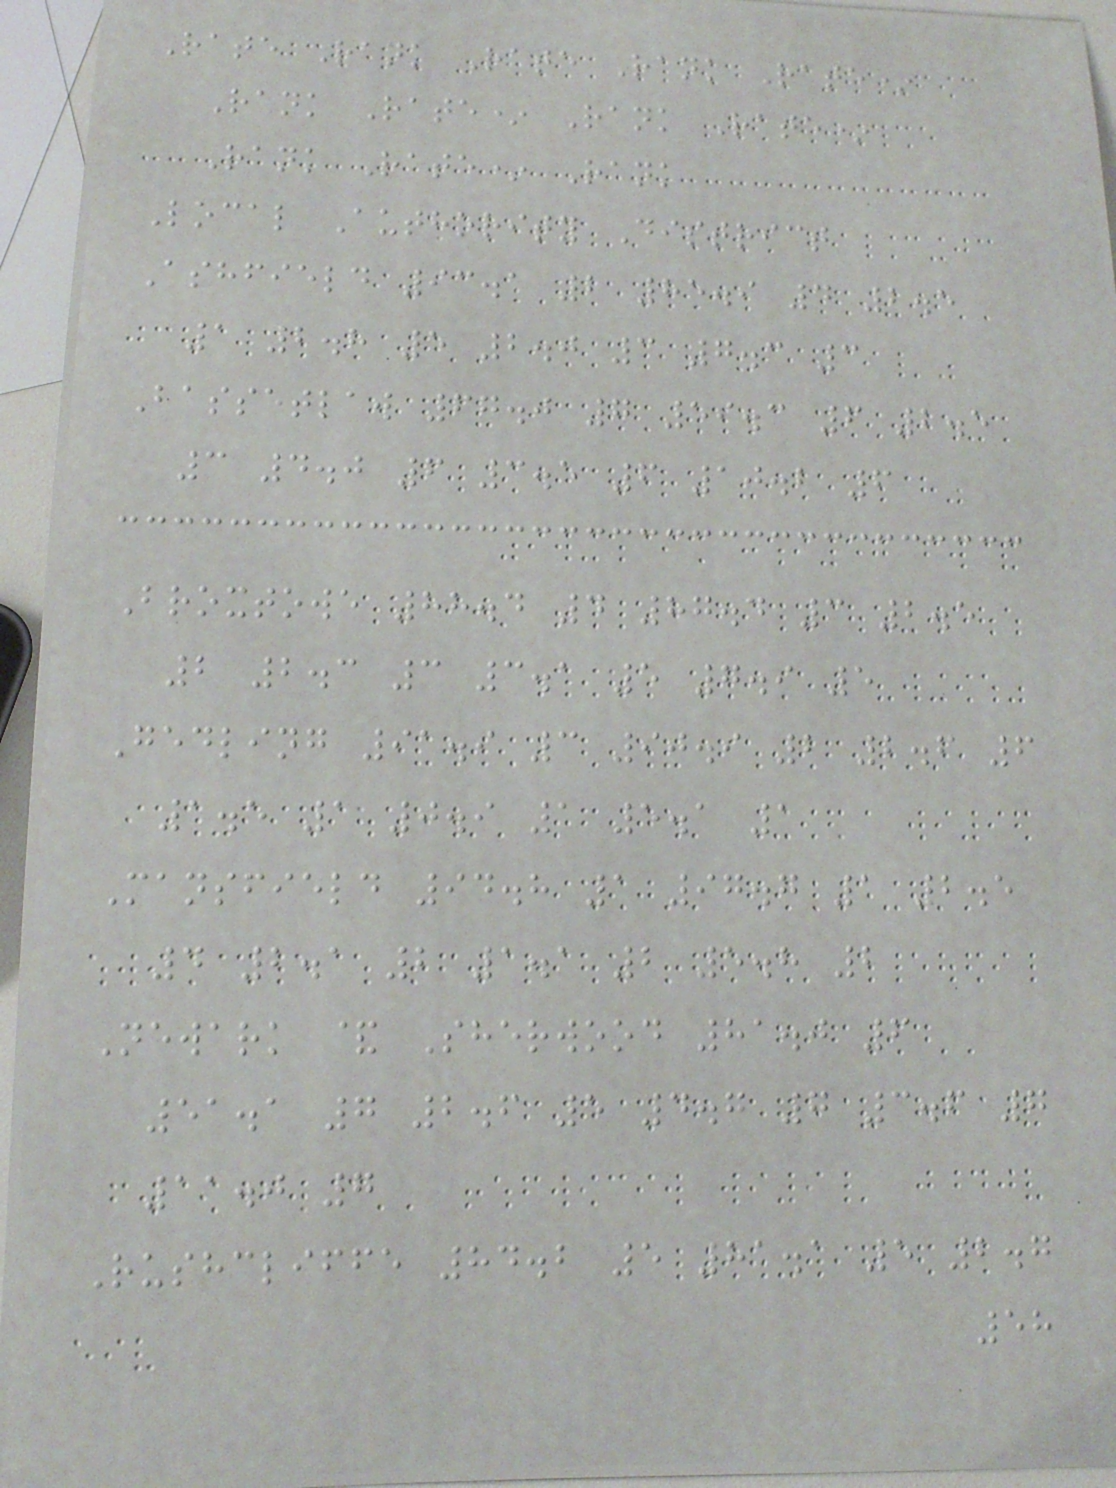Rate Rank Rate Rank Rate*
Rank Rate* Rank Rate*
Rank Rate* Rank
Local Authority District
Ashfield 93.1 2 85.9 4 2.5
1 2.8 5 2.0 3 7.3 3
Bassetlaw 67.0 7 59.3 6 2.5
3 4.0 6 3.5 6 10.2 6
Broxtowe 88.4 4 87.4 3 2.5
2 2.3 3 3.1 5 7.9 5
Gedling 91.9 3 90.9 2 2.6 6
1.5 1 0.9 1 5.1 1
Mansfield 94.8 1 97.7 1 2.5
4 2.1 2 1.1 2 5.8 2
Newark & Sherwood 81.0 6
51.1 7 2.6 5 4.7 7 3.6 7
11.0 7
Rushcliffe 84.2 5 81.1 5 2.7
58
